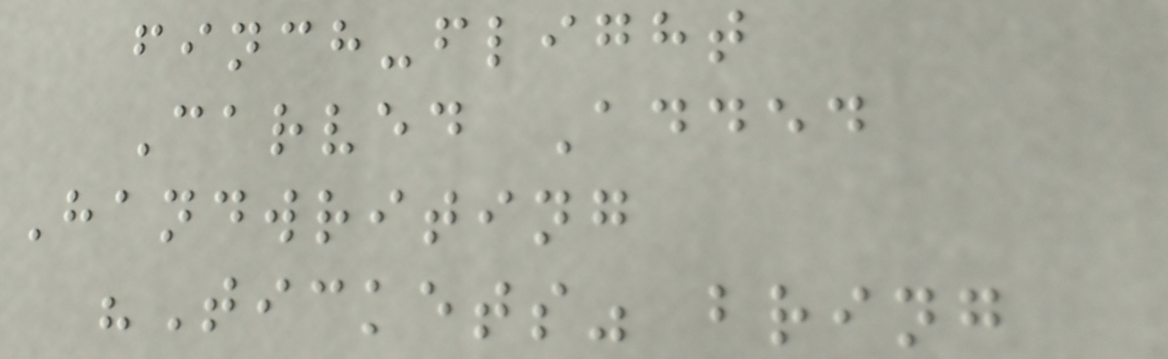finch-flight
Carved Added
Handwriting
"Tickets" bring
